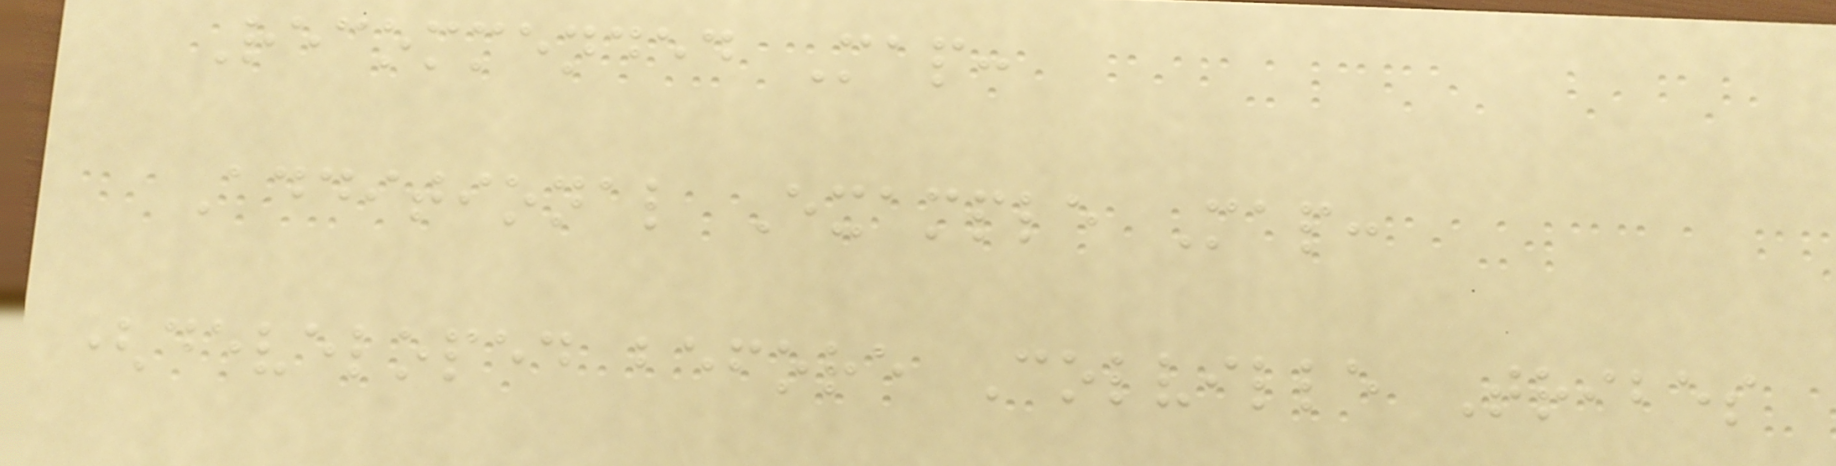Recommended Map:
Additional Example Map:
(developed before Colville Tribes
